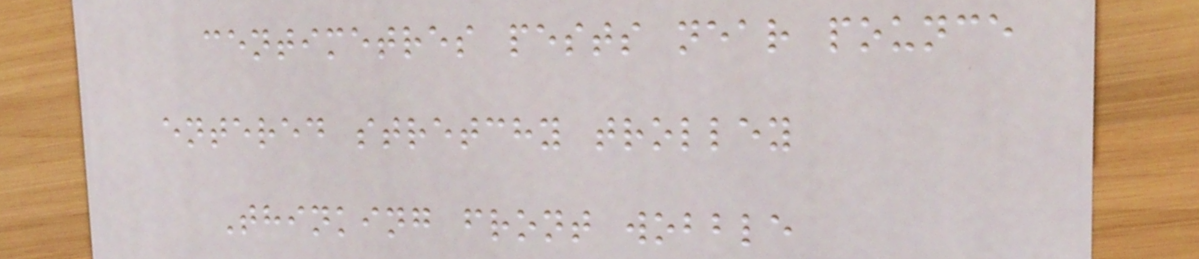centimetres pests near pounce
entered stretchy trolley
Thinking front wobble
